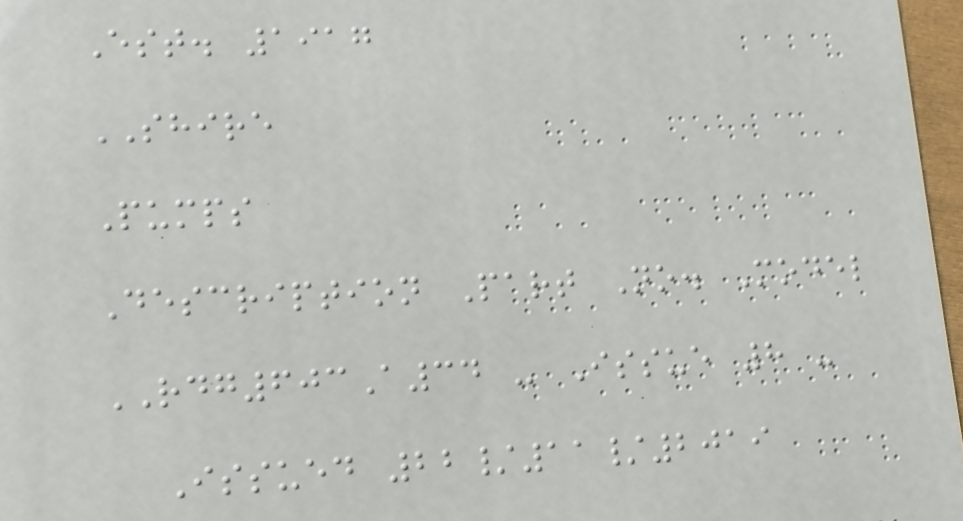Est. 1917
SHIRE
Pumps
Description Part No. Model
RDG603A34 - Issue 8 -
Issued 22/11/2019
